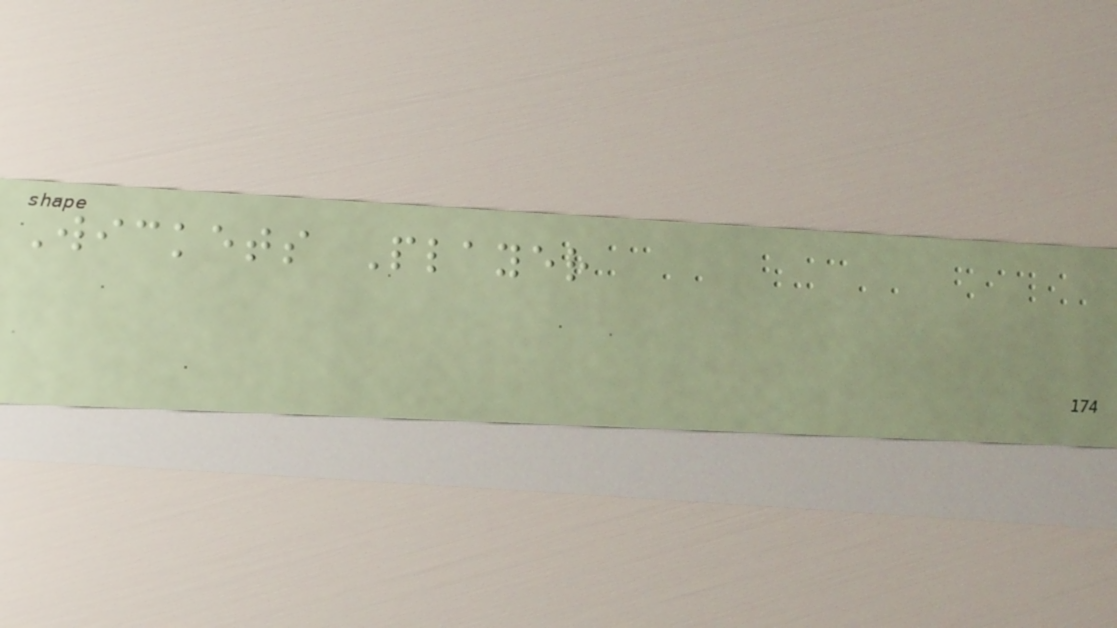Wickets Player
